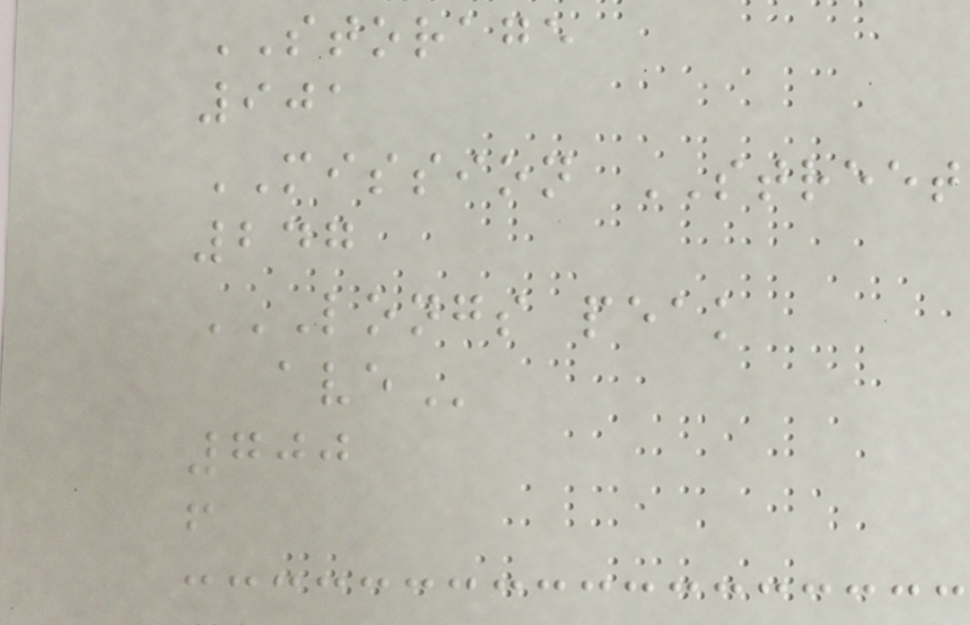STORAGE
901
MISSION STREET
247
LONGS PEAK
AVE
700
f
